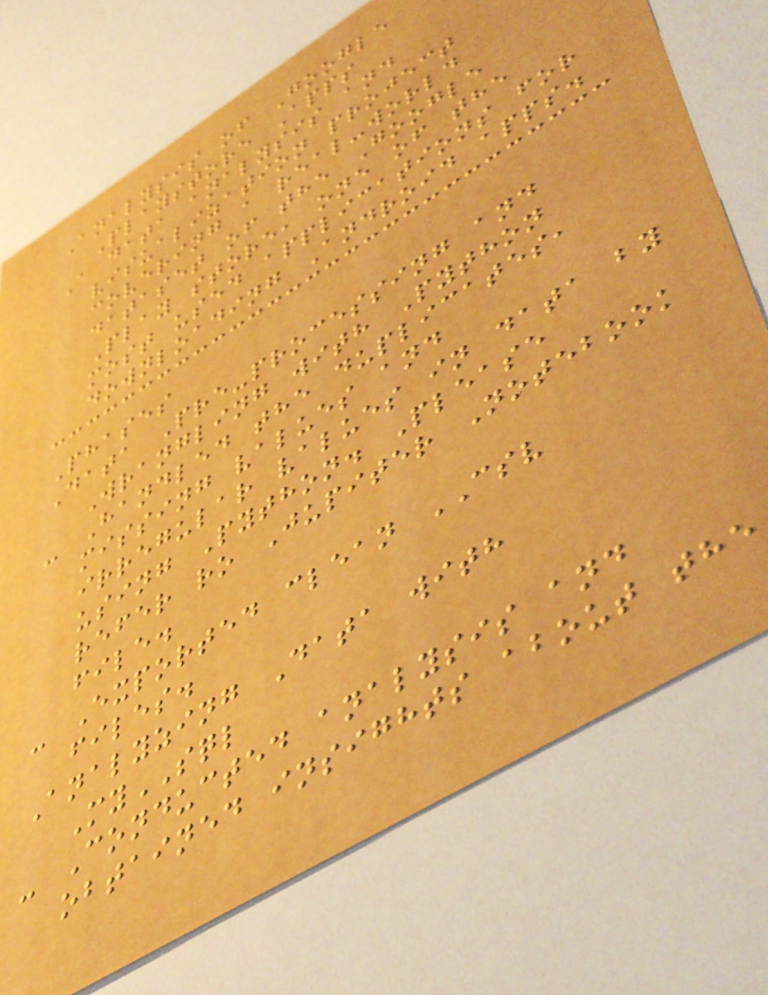Analysis of Google
Playstore Apps
A data analysis and
visualization project
covering a real-world
dataset of the Google
Play store, one of the
most used applications for
downloading Android apps.
Phases
Data Pre-processing and
Wrangling with Python
- Handled the duplicates,
missing values and
irregular values in data by
using Python. Please
refer ro Jupiter Notebook
file.
- Exported clean CSV
files.
Analyzing Data with
MySQL
- Conducted analysis and
obtained insights about the
